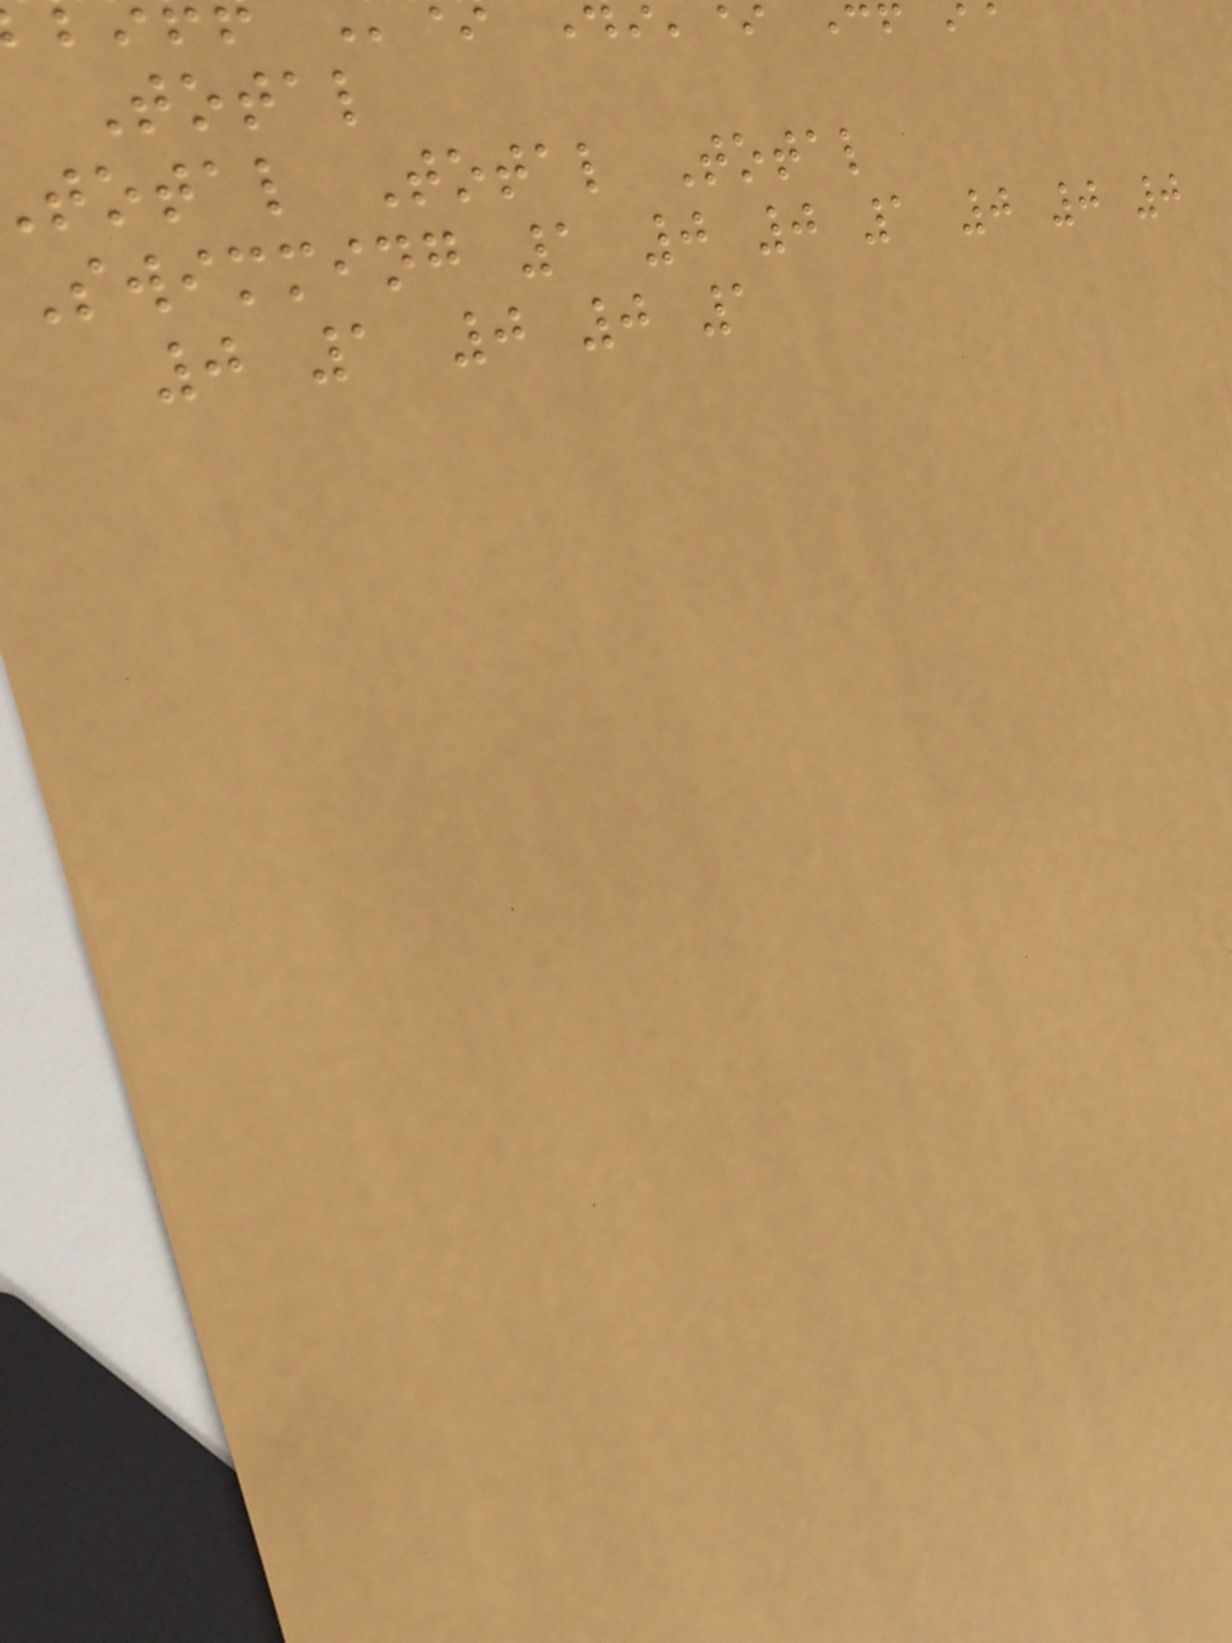Total
total Total Total
Swimming 1 0 0 1 0 0 0
0 1 0 0 1
